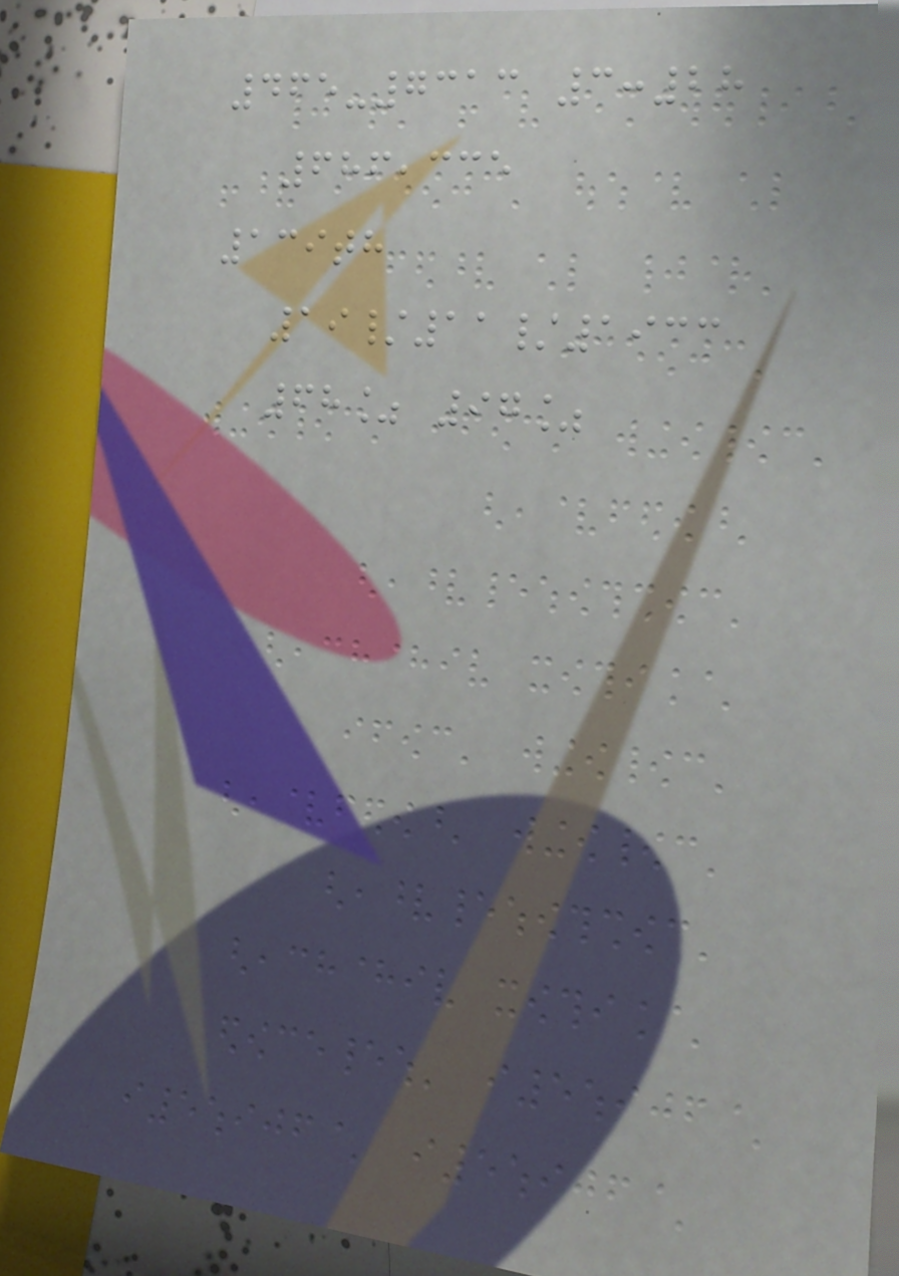465-7313 3:28
686,335
139th
19/11/1933
68% 97%
